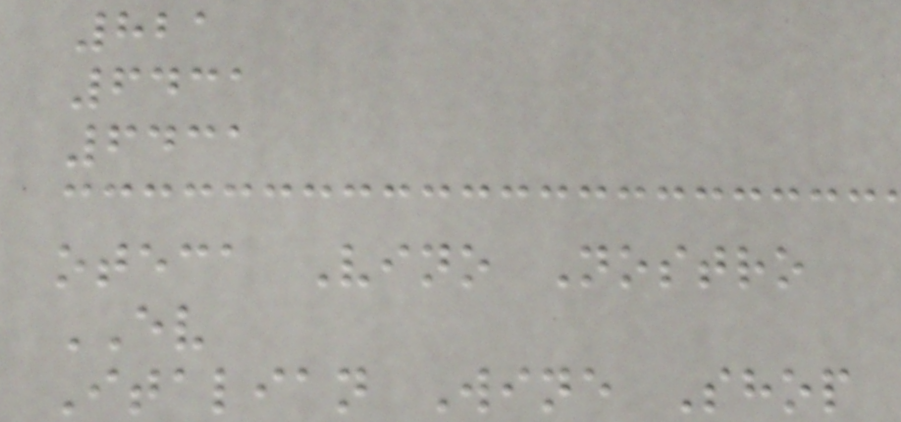821
6431
6431
oteca Vino Nostro
EV
Italian Wine Shop
